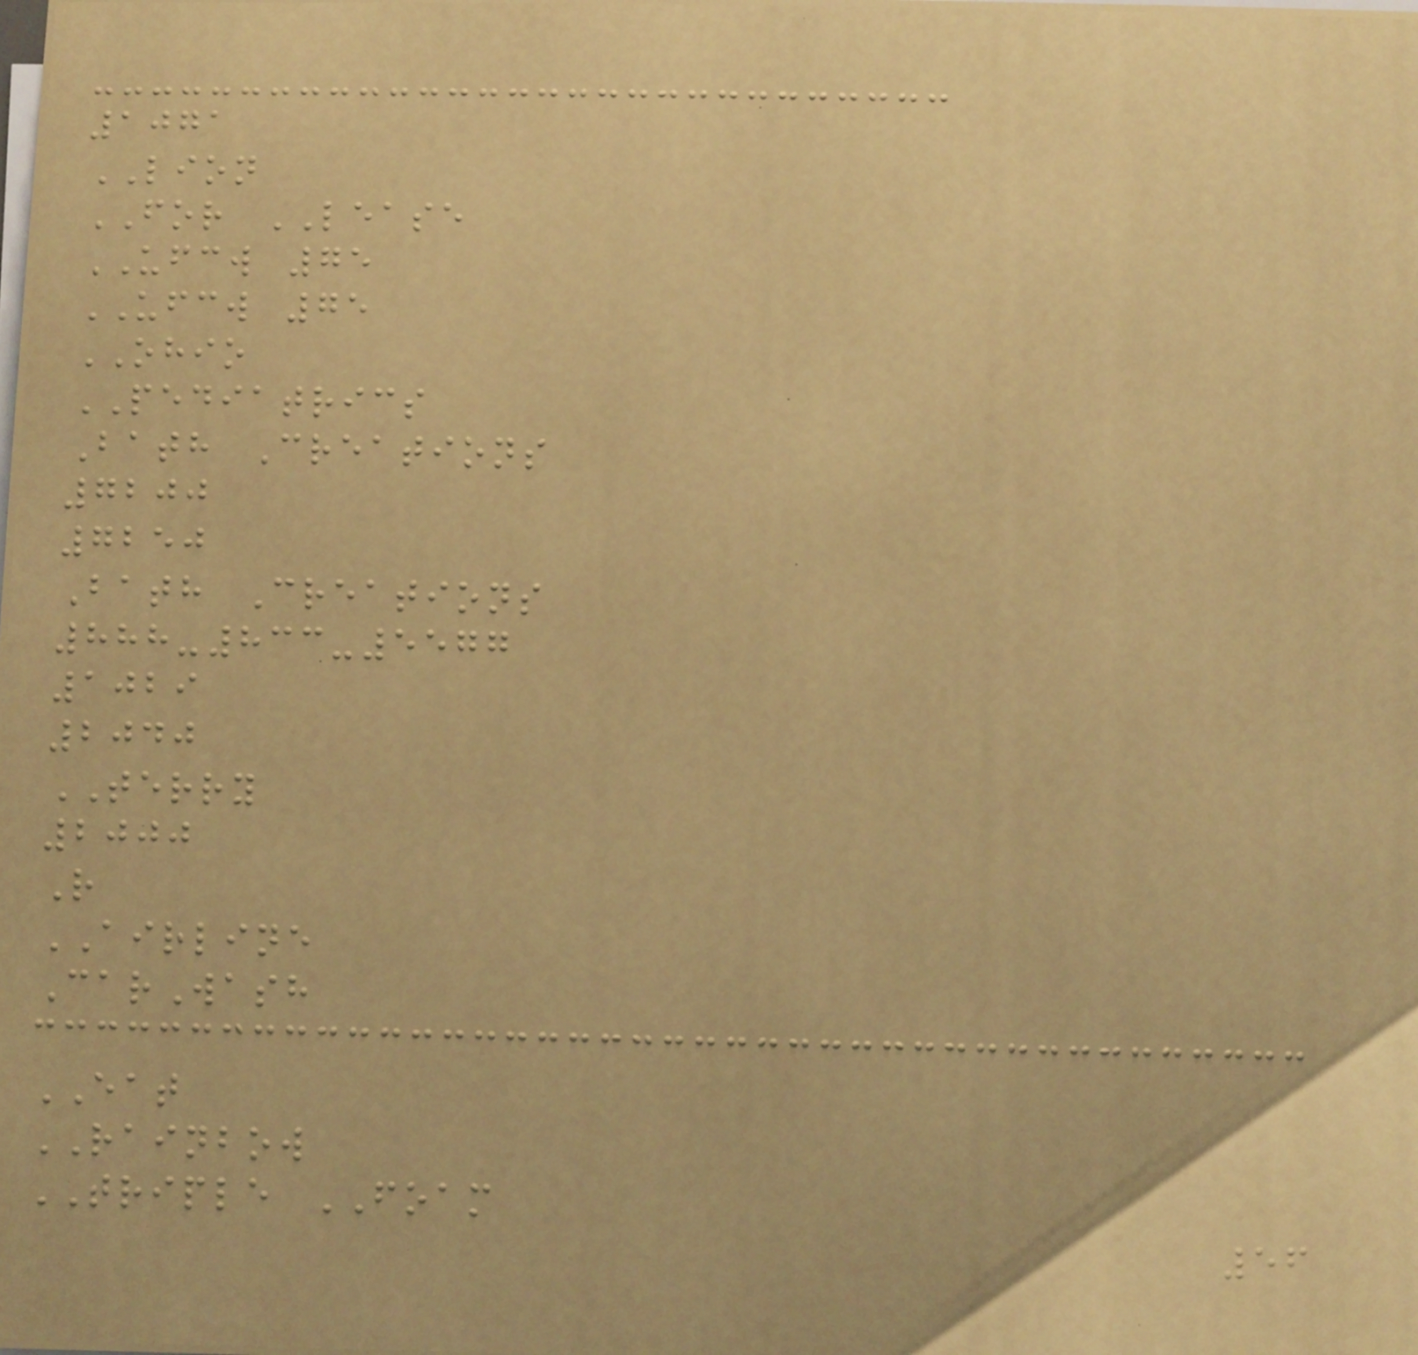1071
LION
FOR LEASE
UFCW 75
UFCW 75
OHIO
PEDIATRICS
Bath Creations
7200
7250
Bath Creations
888-833-5577
1029
2040
TERRY
2000
R
AIRLINE
CarWash
EAT
RAINBOW
TRIPLE FOAM
56
